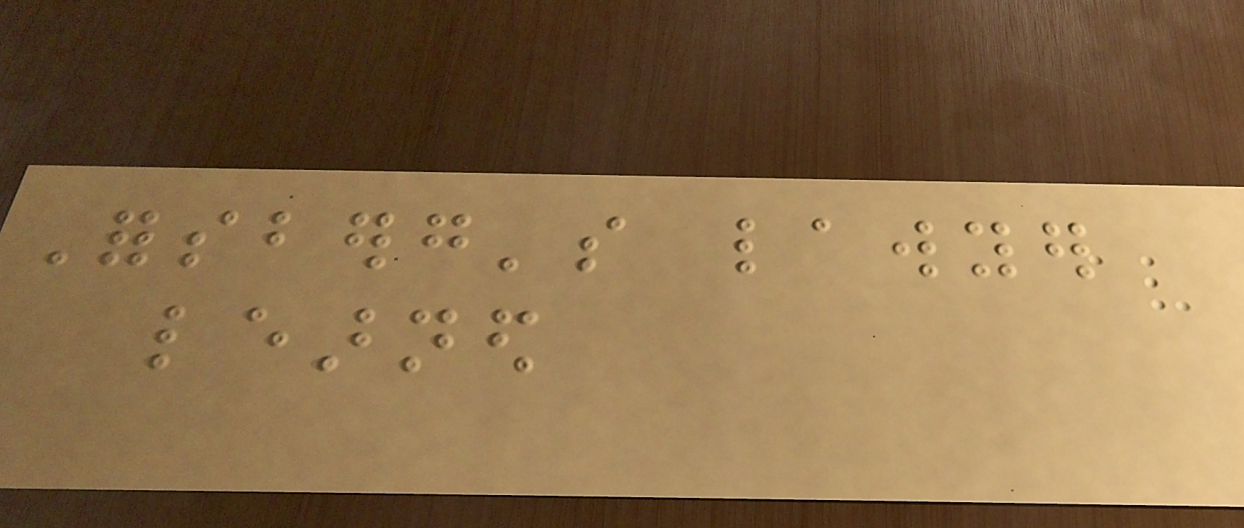Forsberg's lawyer
learned
